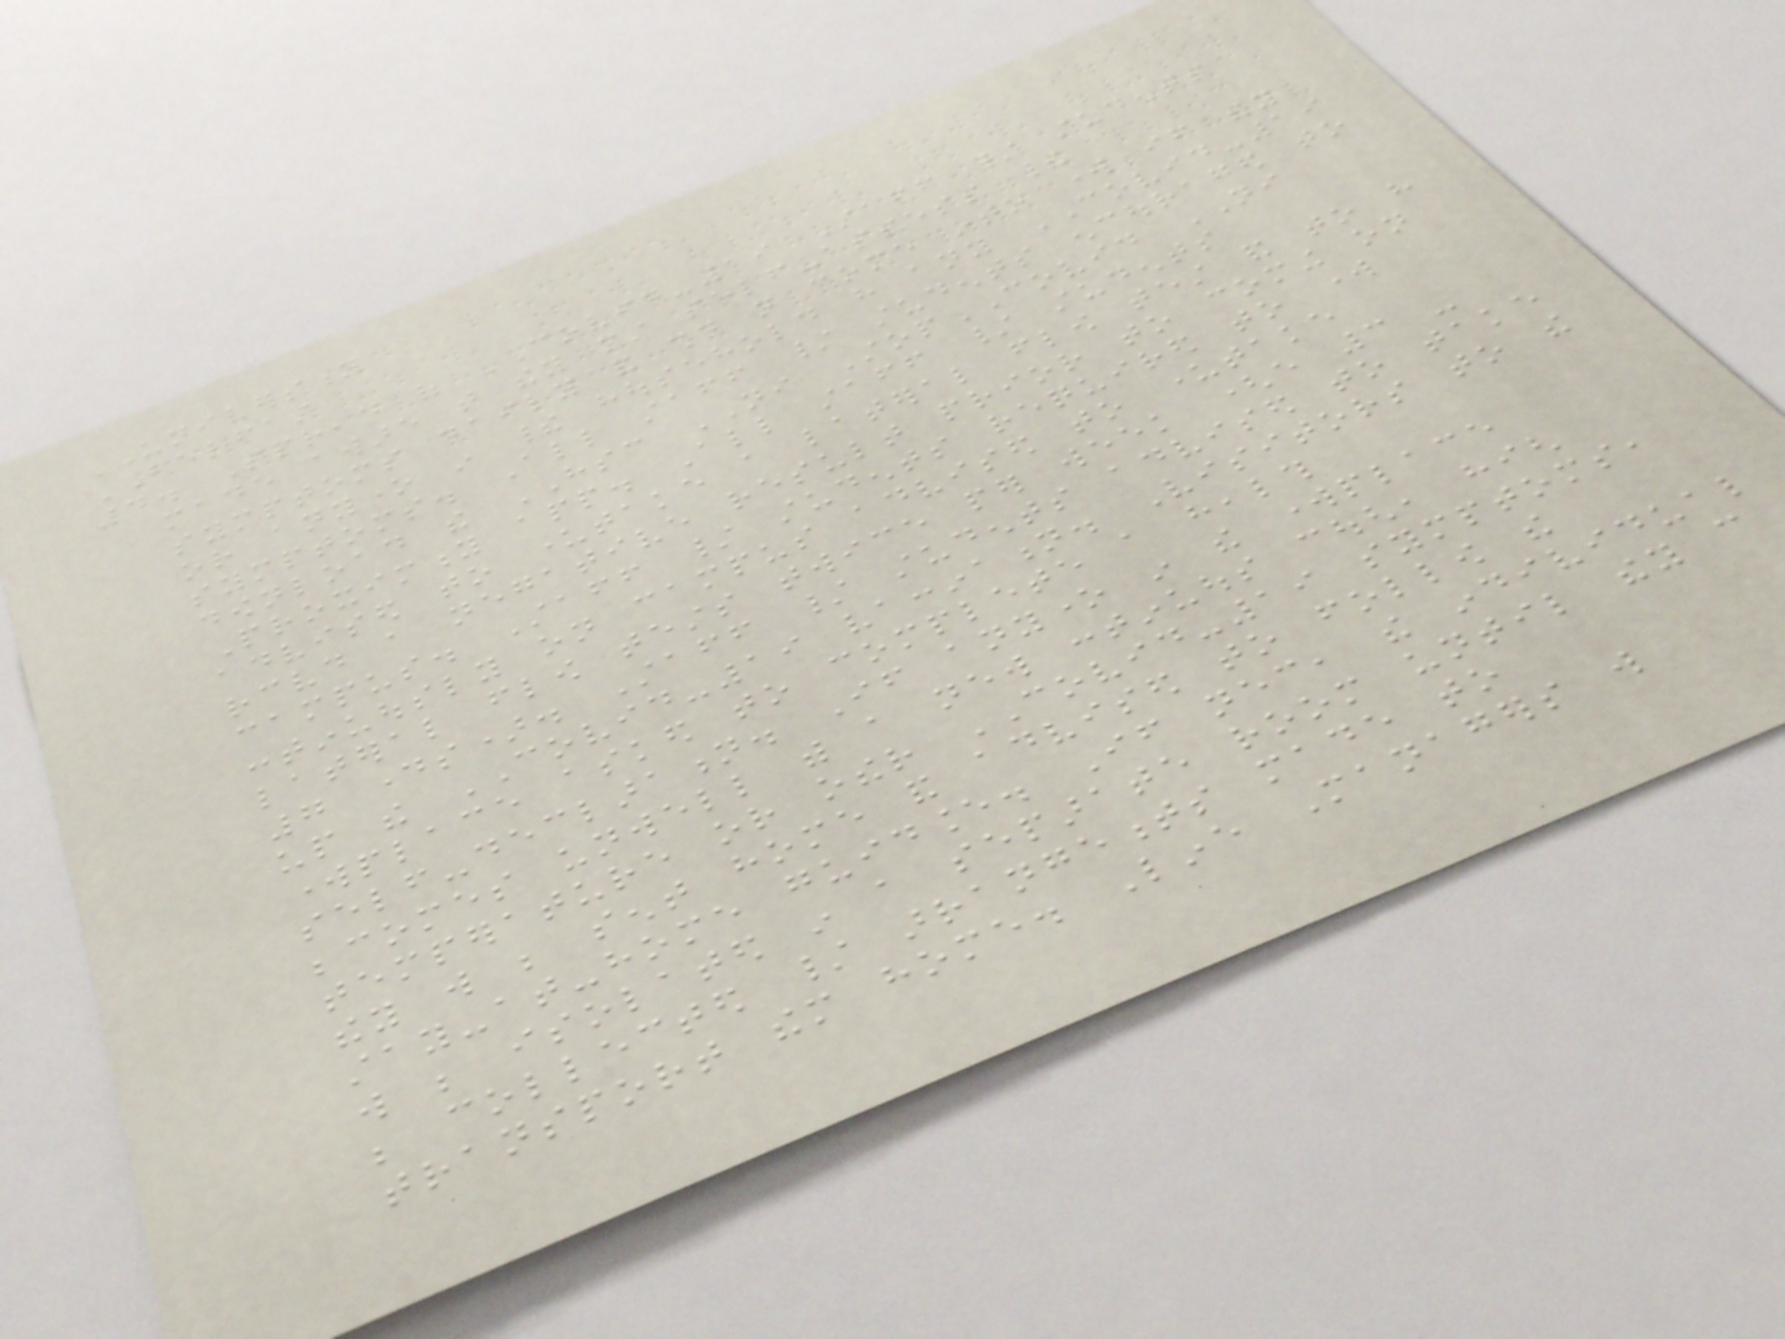UNIVERSITY
BELFAST
4. Spread of COVID-19 Staff / students
made aware that they must self-assess their
symptoms daily and should not come into work if they
or anyone in their household have any COVID-19
symptoms. All staff / students encouraged to
download the HSC NI StopCOVID NI
Proximity app. All staff / students
advised to undertake a lateral flow test and to have
received a negative result prior to coming on
campus. Staff / students required to work
continuously on campus advised to undertake
lateral flow tests twice per week (every 3 -
7 days). Staff / students advised to take
up the COVID-19 vaccination. Visitors to the
workplace asked to complete a health
self-declaration. If anyone in the workplace
becomes unwell with a new continuous cough, high
temperature or other COVID-19 symptoms,
they will be sent home and advised to follow the
stay-at-home guidance. If necessary, the individual
will be isolated in a separate room until they can
be collected / arrangements made to
transport them home. Line Managers will
